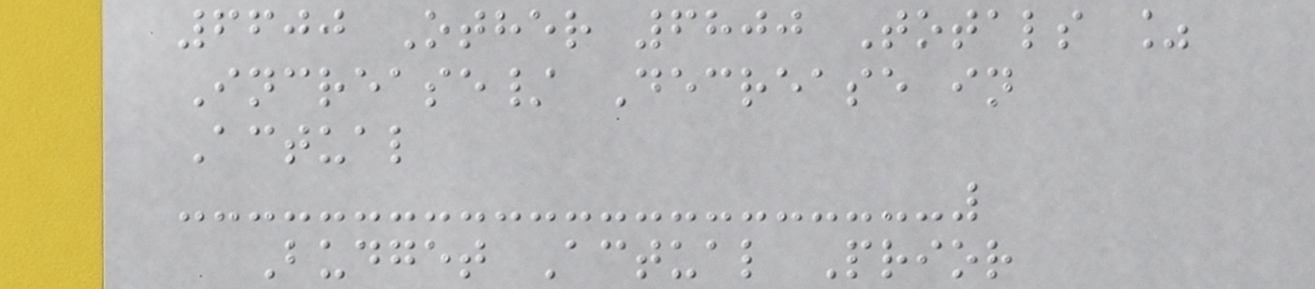6600 Other 6800 Totals %
Increase/ Decrease in
Actual
Budget Actual Prior
